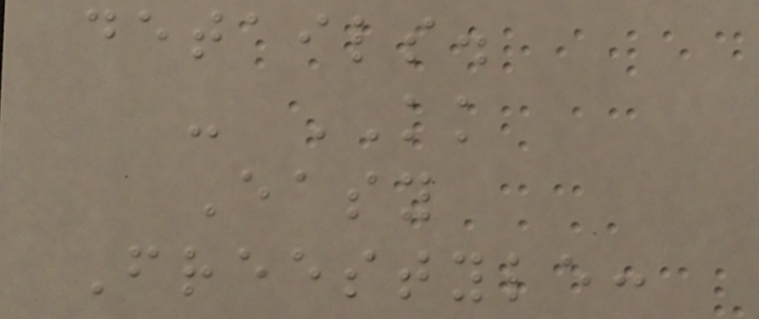details.
- KK
Easy
Freestyle:
